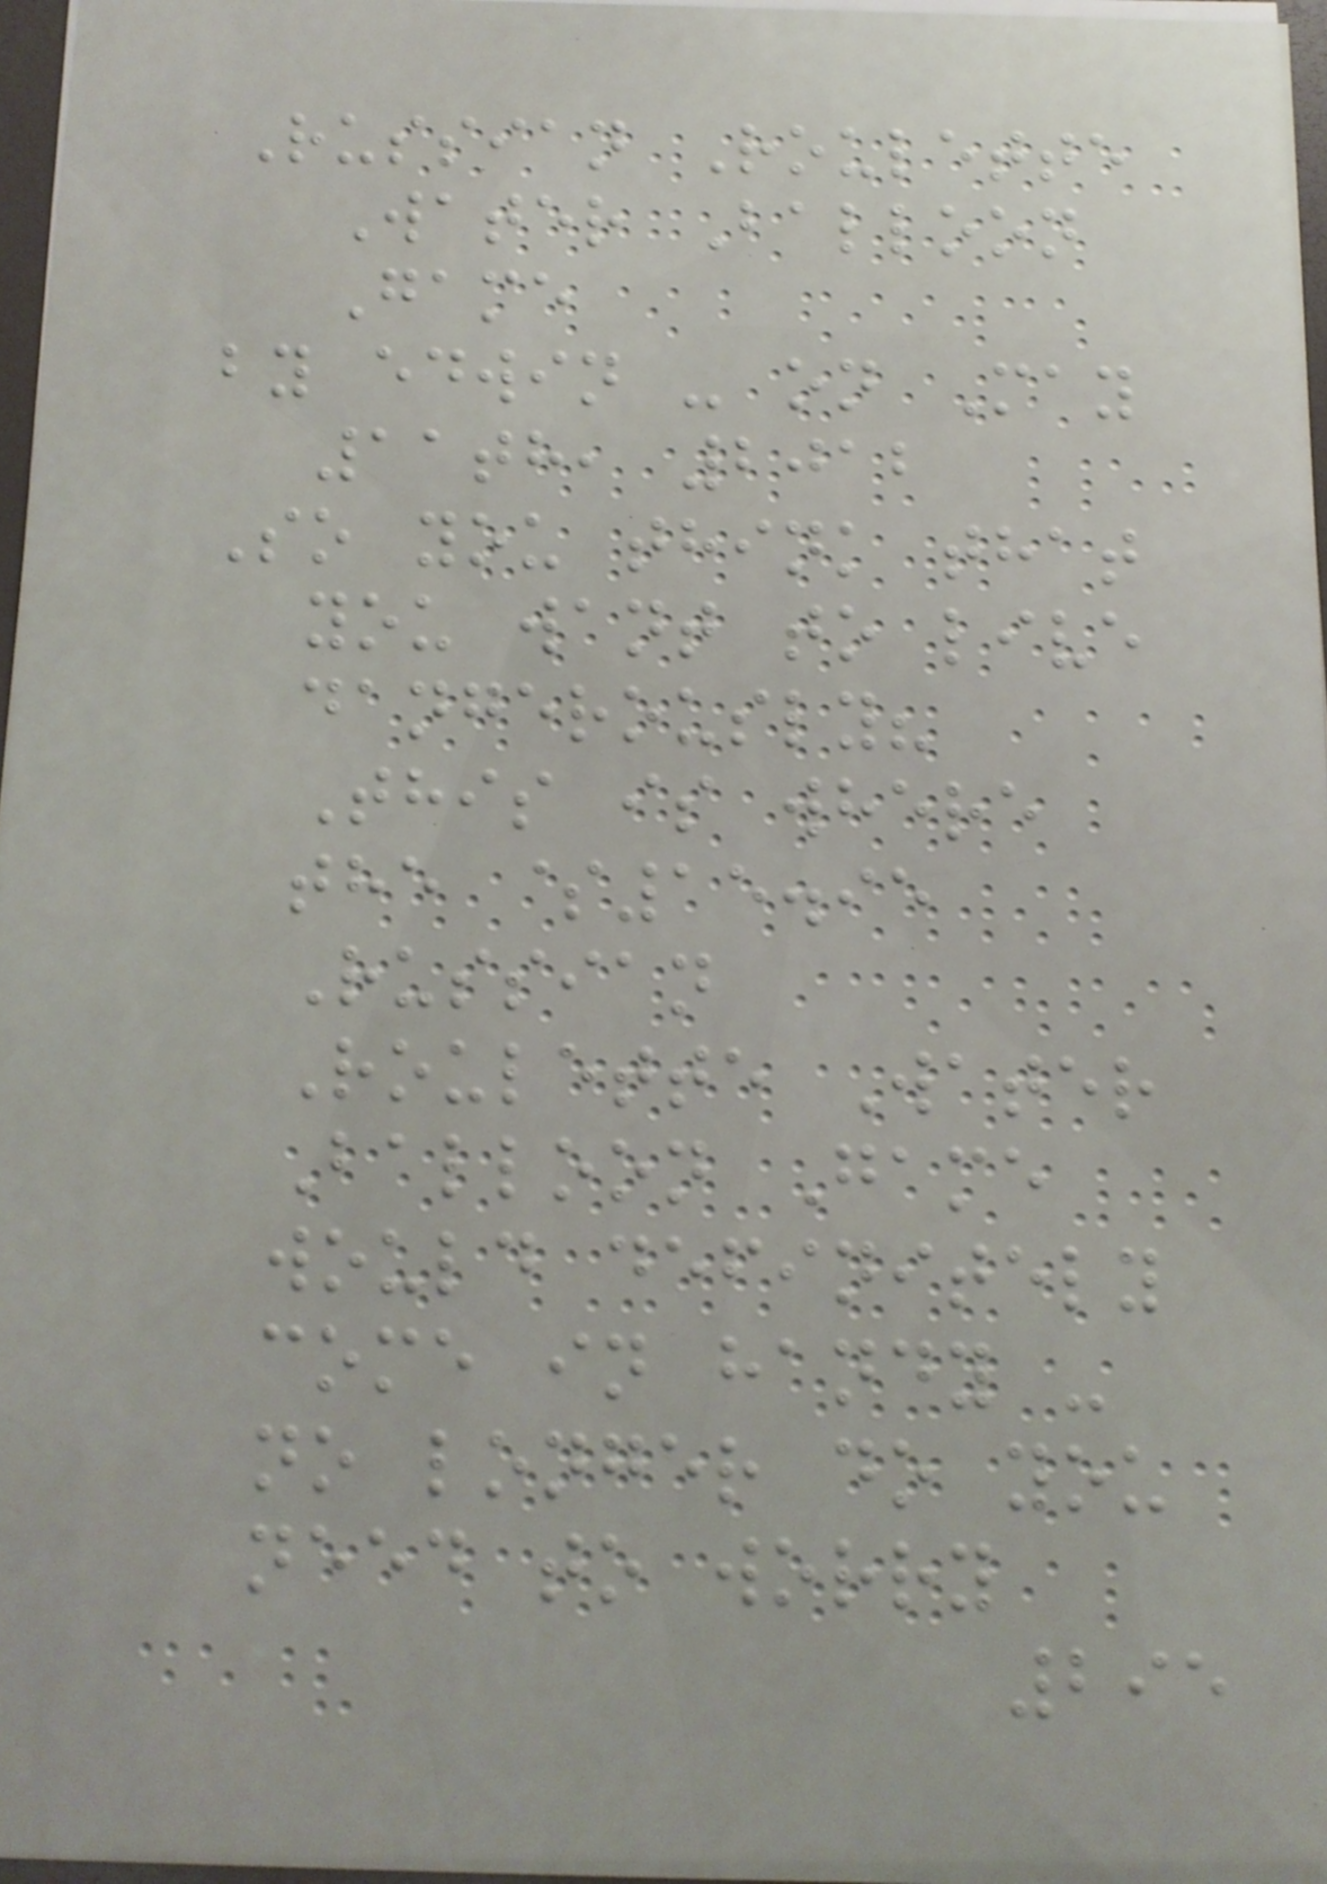Russian Roulette
Water Balloon
Game
by edwin - on May
11th, 2012
So you think that
you want to live
dangerously?
This is where
the $15.95
Russian
Roulette Water
Balloon Game
would definitely
come in handy -
no longer do you
need to worry
295
